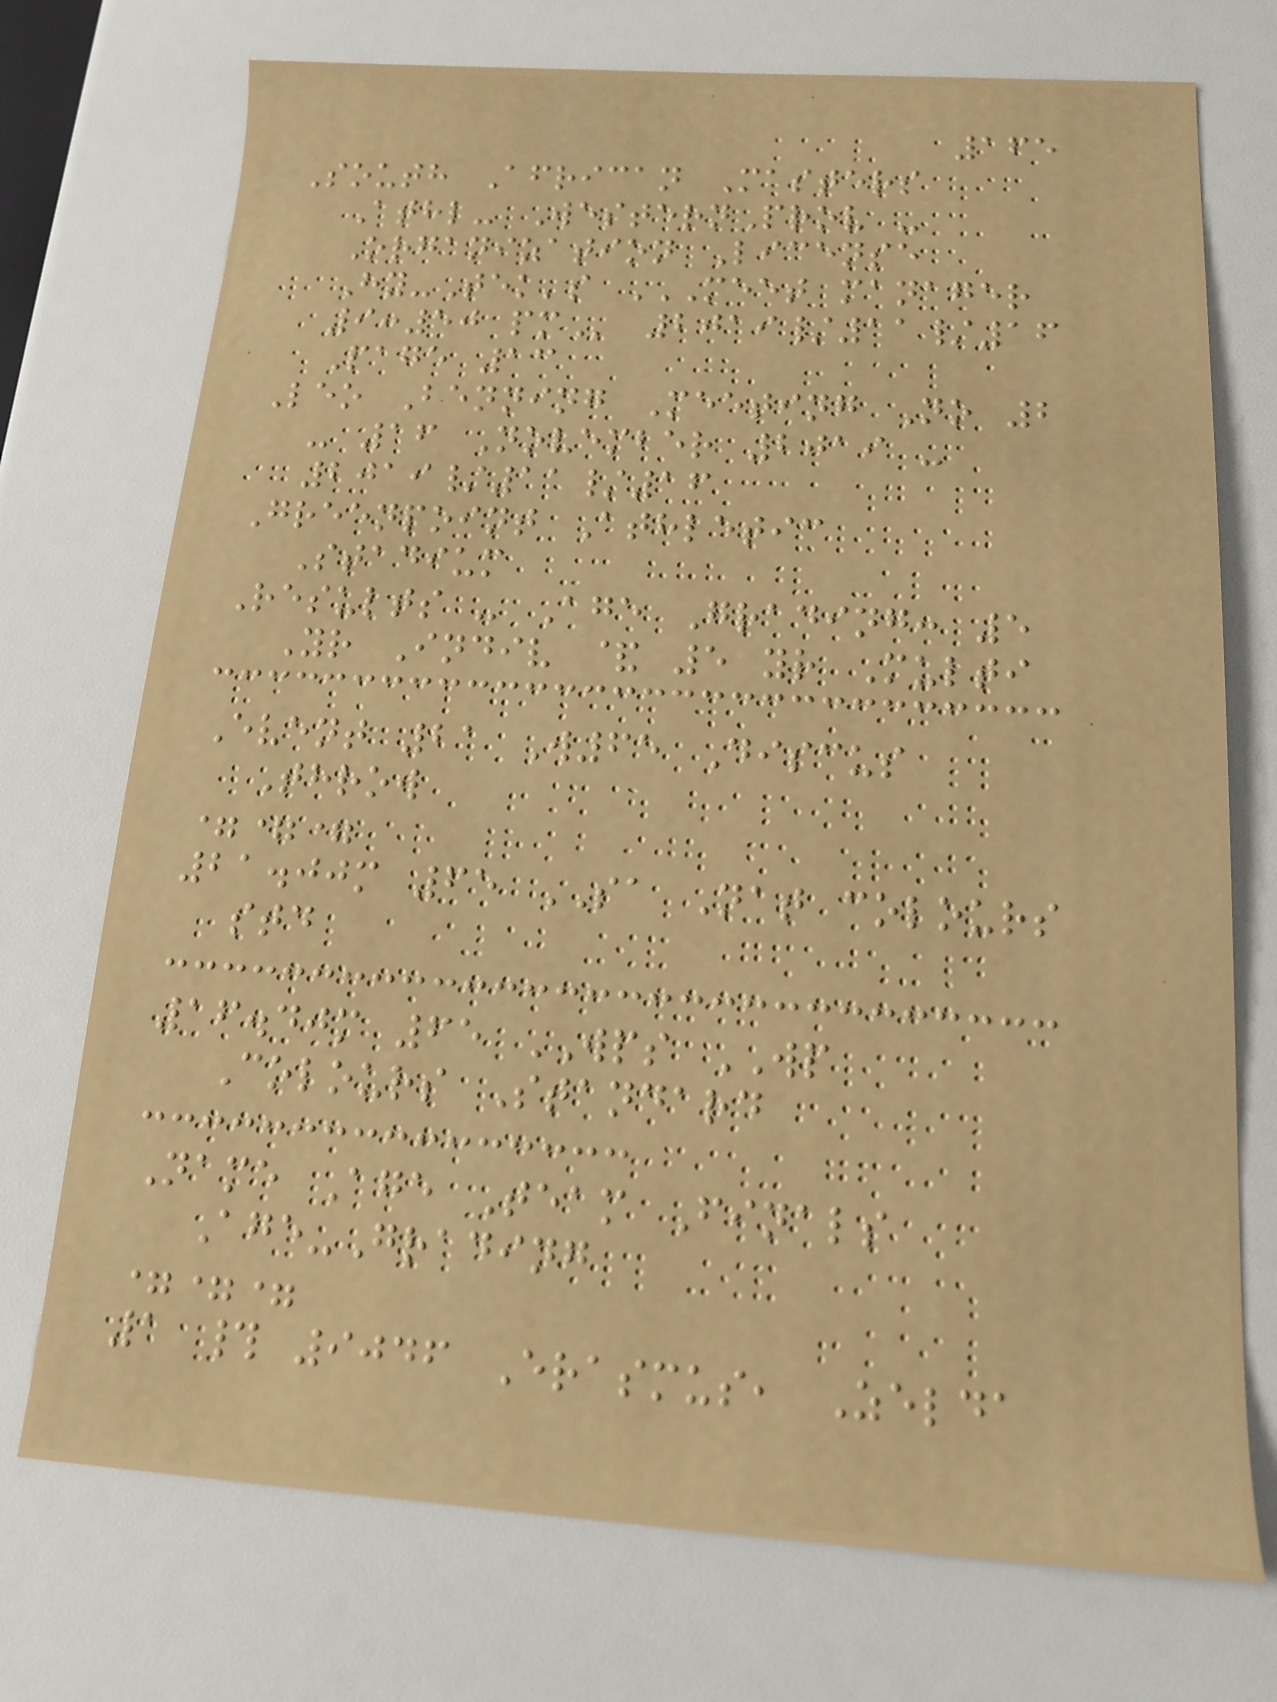165
South African Masters
Athl- WesternProv -
Organization License
Hy-Tek's MEET MANAGER
9:50 PM 2019/11/16
Page 13
Leo Benning Meeting No 2
- 16 November 2019 -
2019/11/16
Greenpoint Athletic
Stadium
Results - Age Grading: 5
Yr Indiv & 5 yr Multi
Event 21 W65 Discus
Throw
===
21.00m 65 SA Nat colours
std
16.40m 65 WPS WP
Colours Standard
Name Age Team Finals
Age-Grading
===
1 # 9046 Erasmus, Zelda
